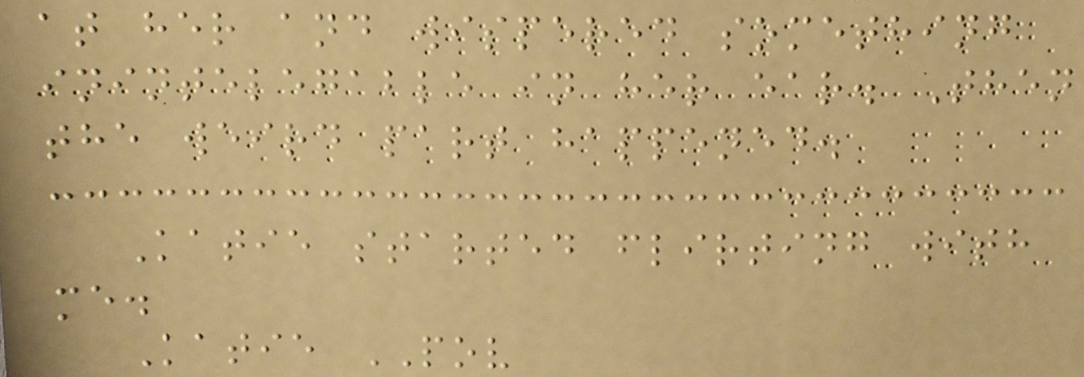at her and wispered something
inintelegable in her ear. Then
the weird part happened.
Katie started flirting with
me.
Katie POV
